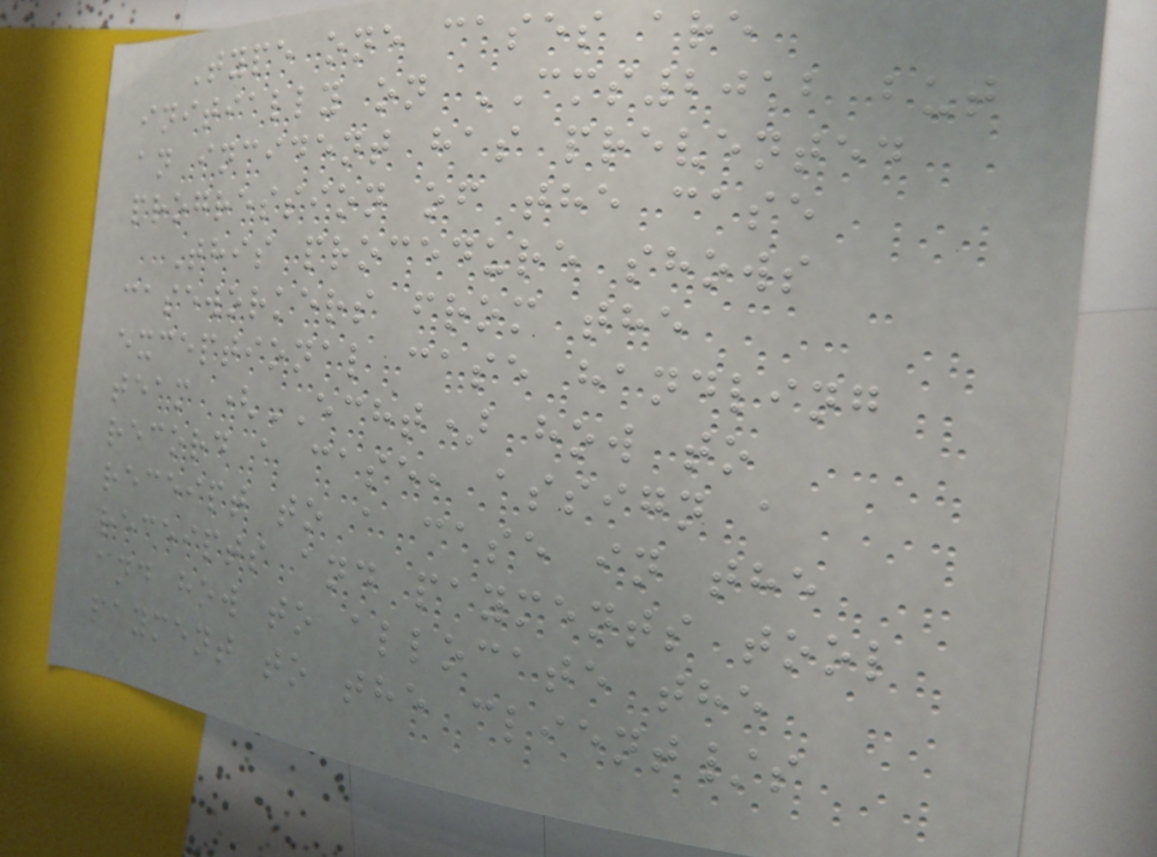Type one cases are
initially on CMS2012 but
an incident has prevented
progression of the case
This procedure shows
caseworkers from the
exceptional case handling
team (ECHT) how to
record a case, assign a
receipt to a case in the
receipts and payments tool
and how to allocate the
payment to the client/s
